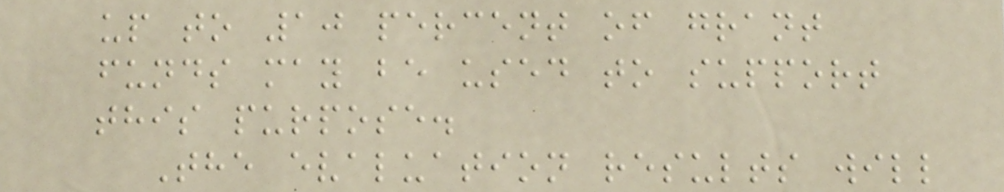up to 10 percent of grant
funds may be used to support
this purpose.
The evaluation results will
